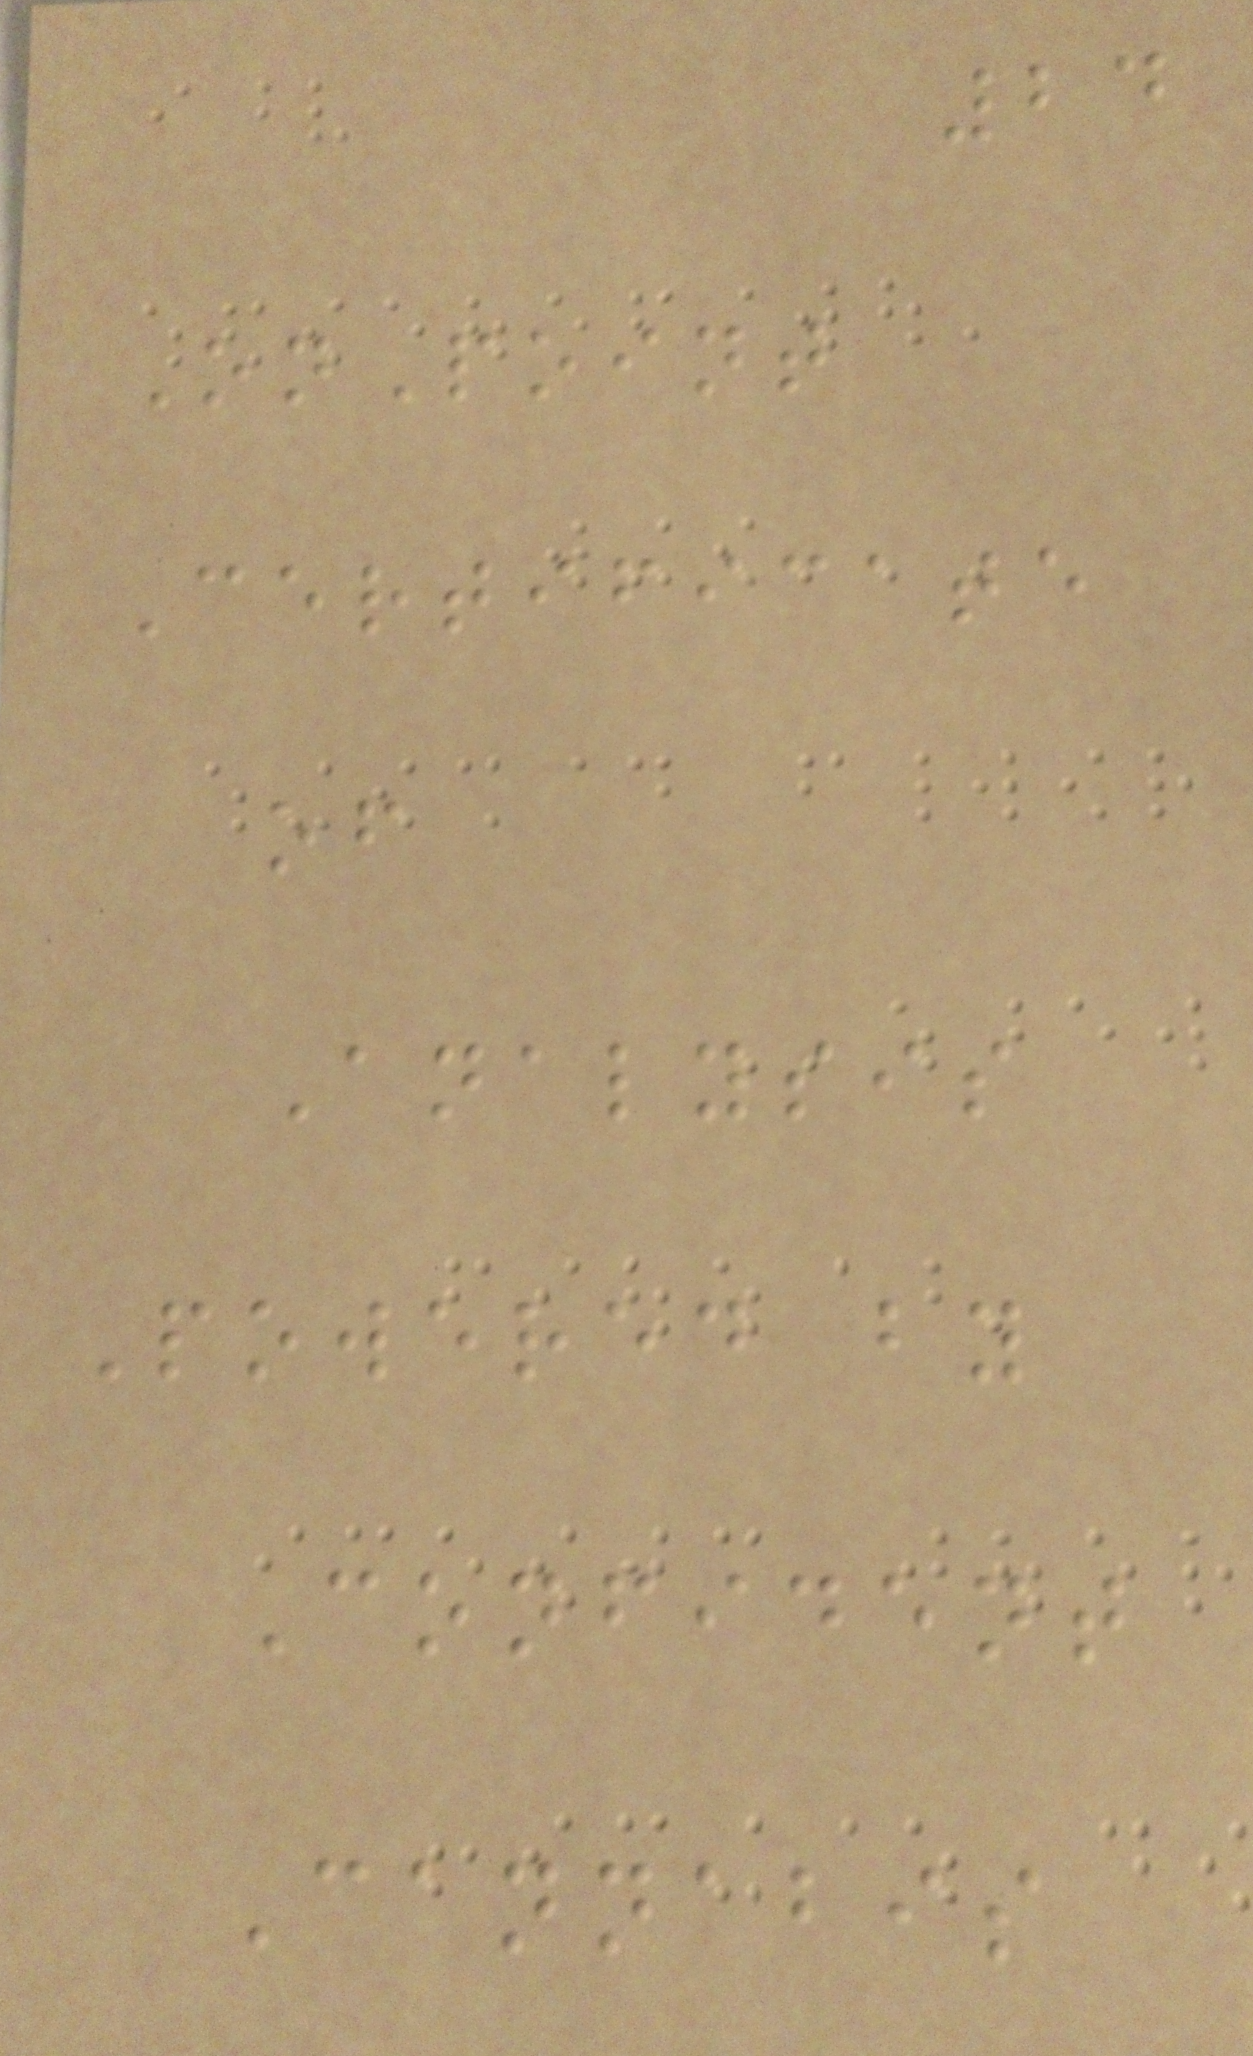24
OnPoint
Certificate
of
Analysis
Powered by
Confident
Cannabis
